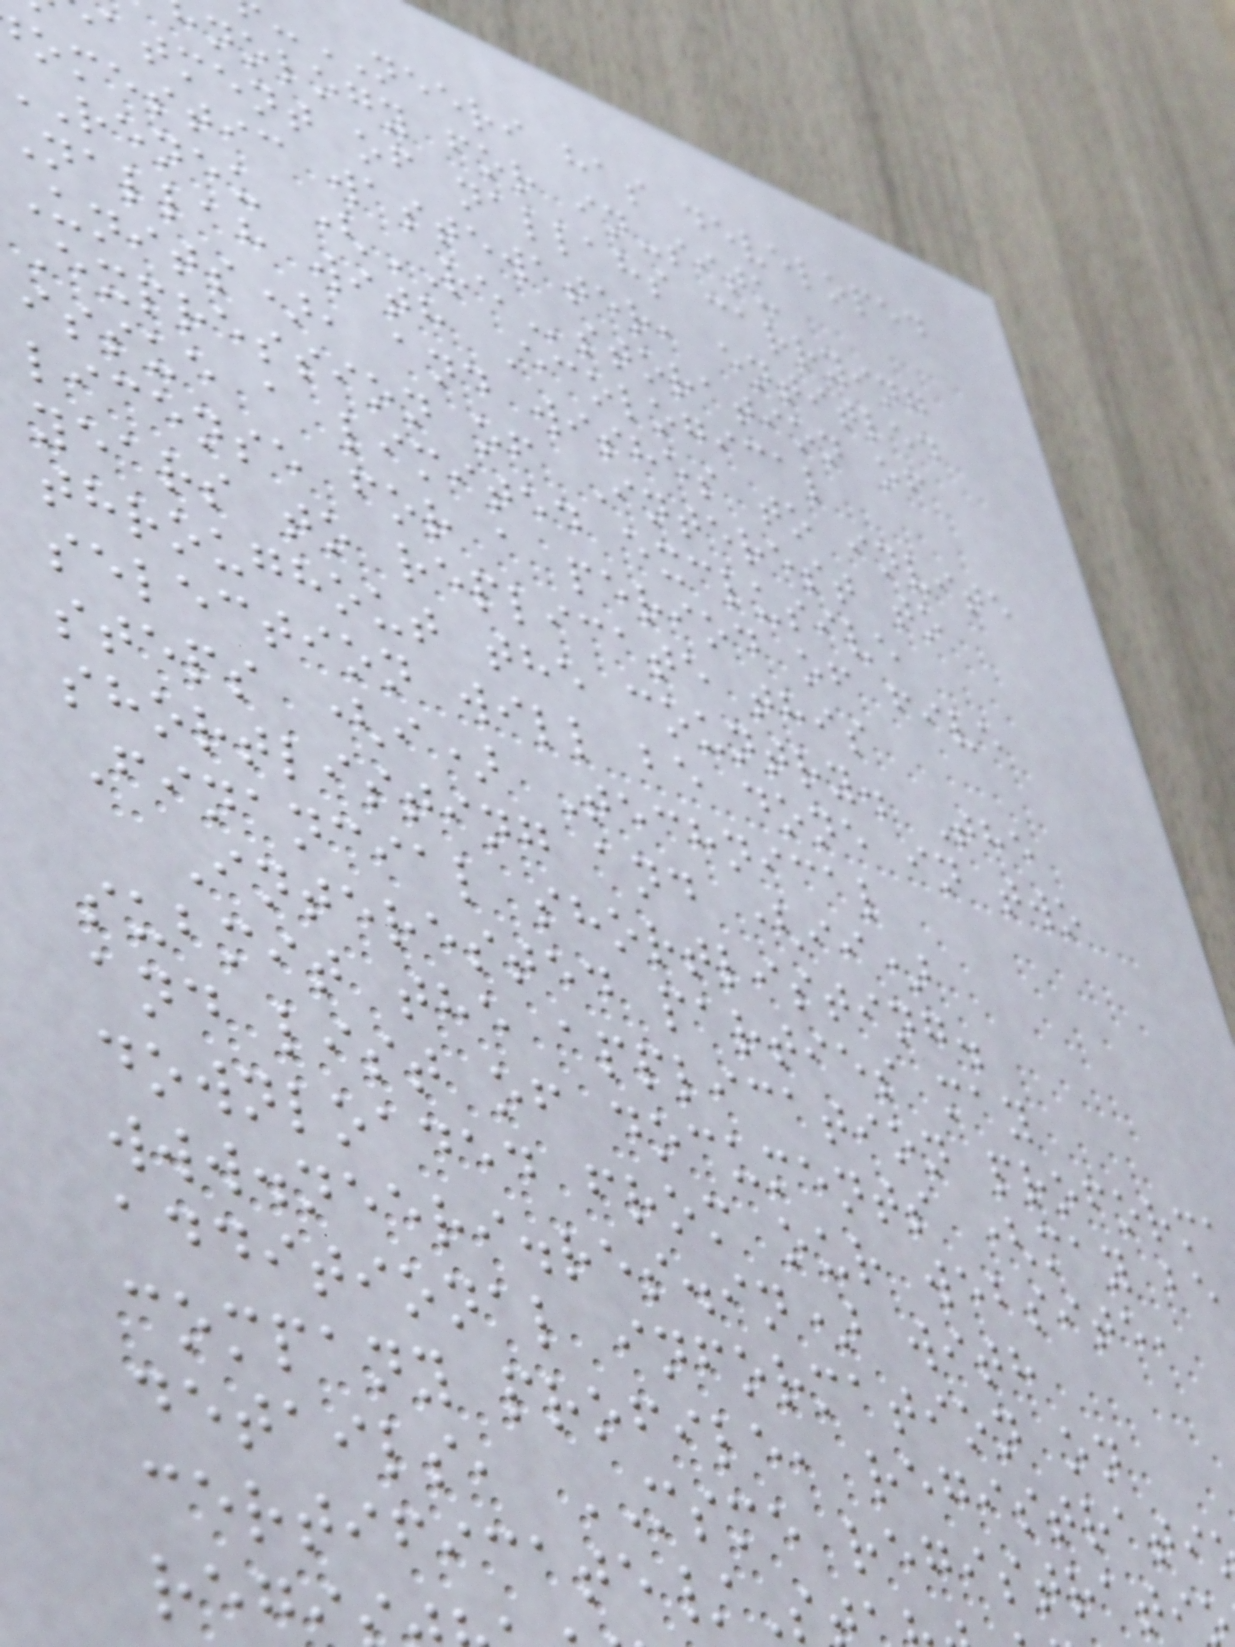NEERI has developed
nology for in-situ
atment of nallahs carrying
omestic wastewater, entitled
reneu (REstoration of
Nallah with Ecological
Units), and wishes to invite
Expression of Interest to
issue a limited exclusive
license for a period of five
years to replicate this
throughout the country. The
selection will be done in two
steps (i) Technical
shortlisting and (ii)
Financial shortlisting.
Interested parties may
submit the application proforma
and list of documents (may be
downloaded from our website,
www.neeri.res.in) with
additional information on
company profile, registrati
details, MSME registrati
certificate/S
